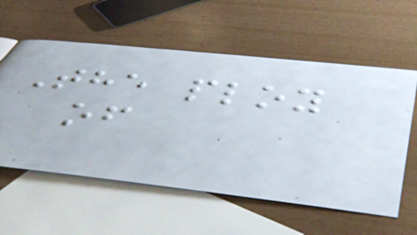The ploy
of
